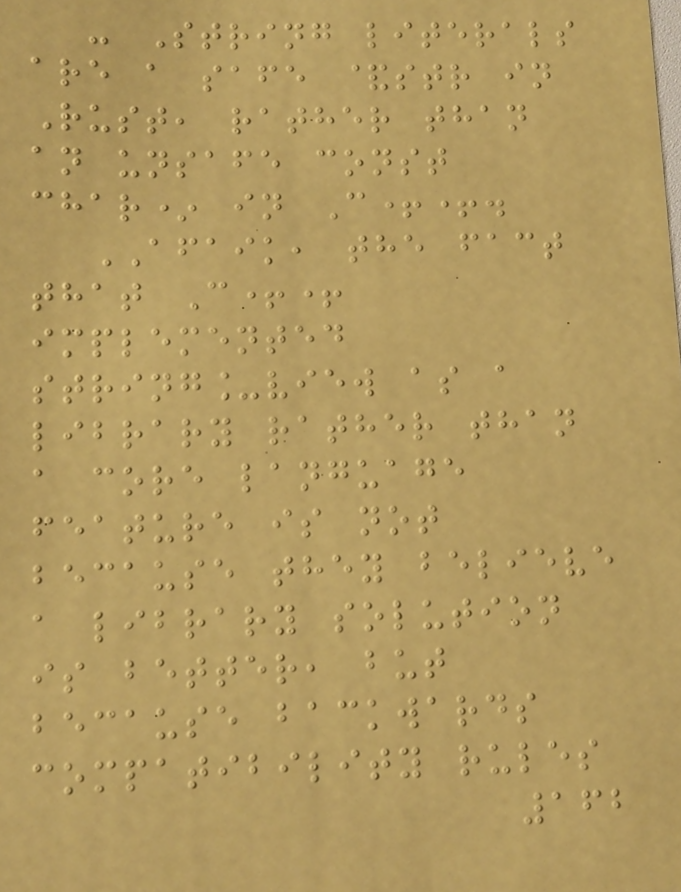- String literals
are a safe &str in
Rust, rather than
an unsafe const
char* in C++.
AFAIK, the fact
that C++
implemented
string_view as a
library rather than
a core language
feature is not
because they believe
a library solution
is better, but
because backwards
compatibility rules
162
